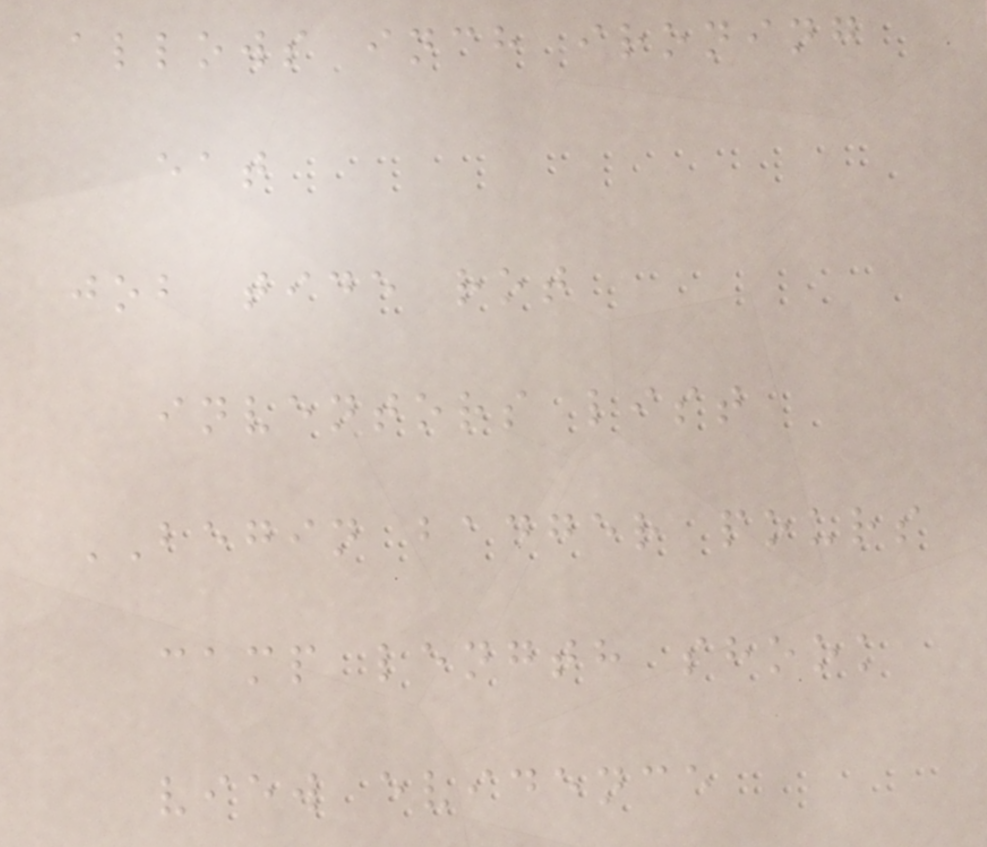allows inch ironing
eat
job tide rot
inventors list
BEGIN badger pours
camp length shook
view evidence
